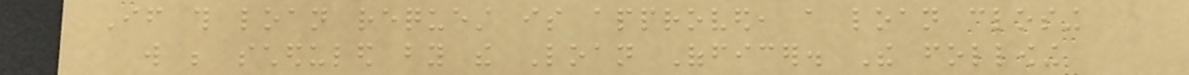If this loan request is approved, a loan closing
will be scheduled by the Loan Officer. The following
